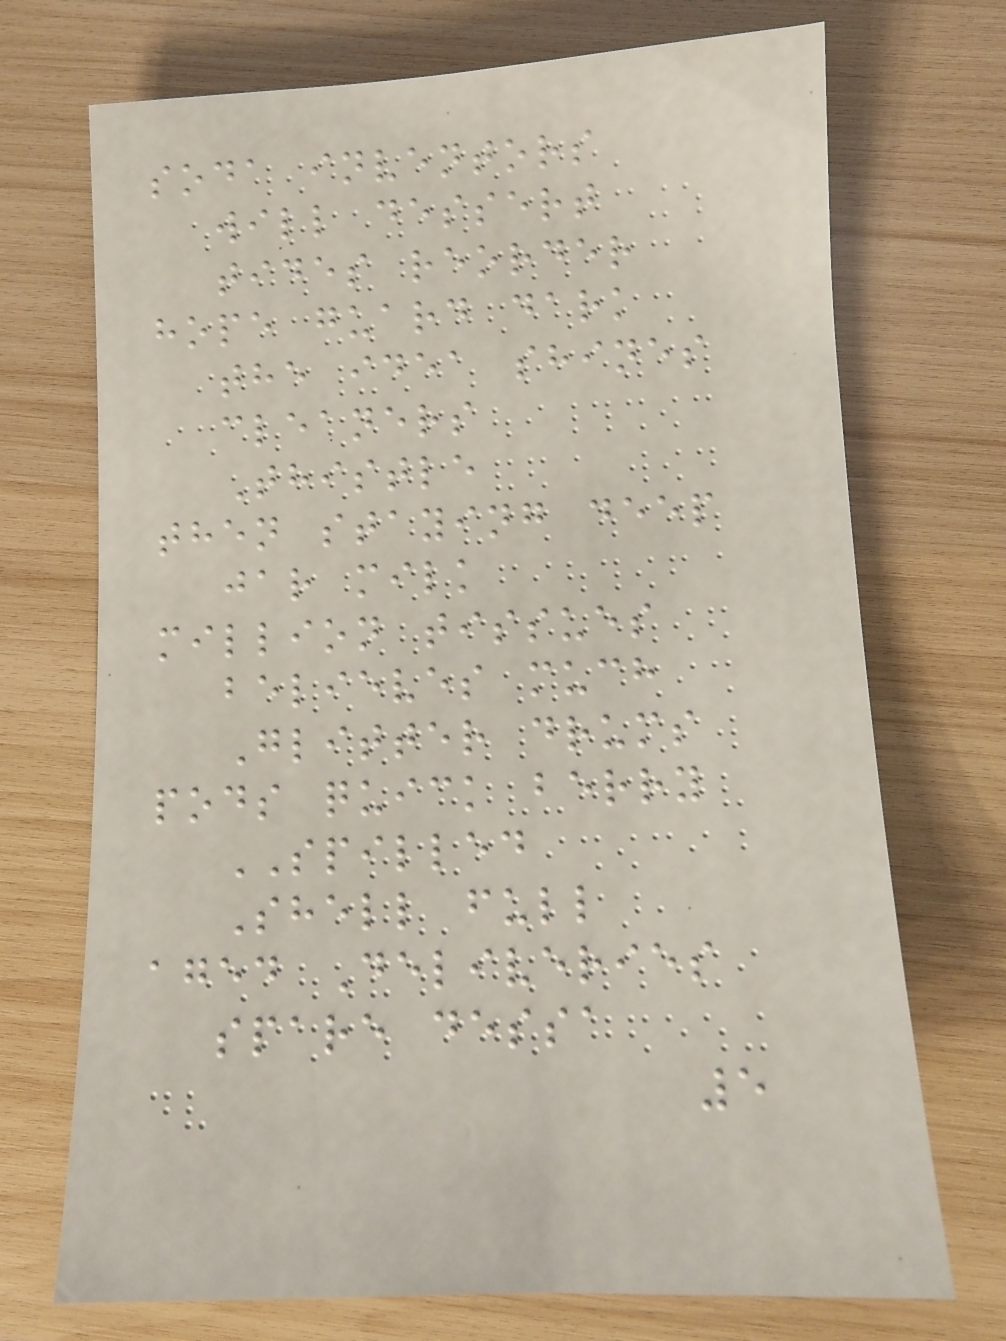soda inventors
will dessert
tides reorder
hope guard dark
the idea shines
cleaners
Thistle
then staying deep
jar milk
million tissues
believes much
Glitter drums
pods quick berry
SPILLED
Shell full
aged Deliveries
spare dessa
5
